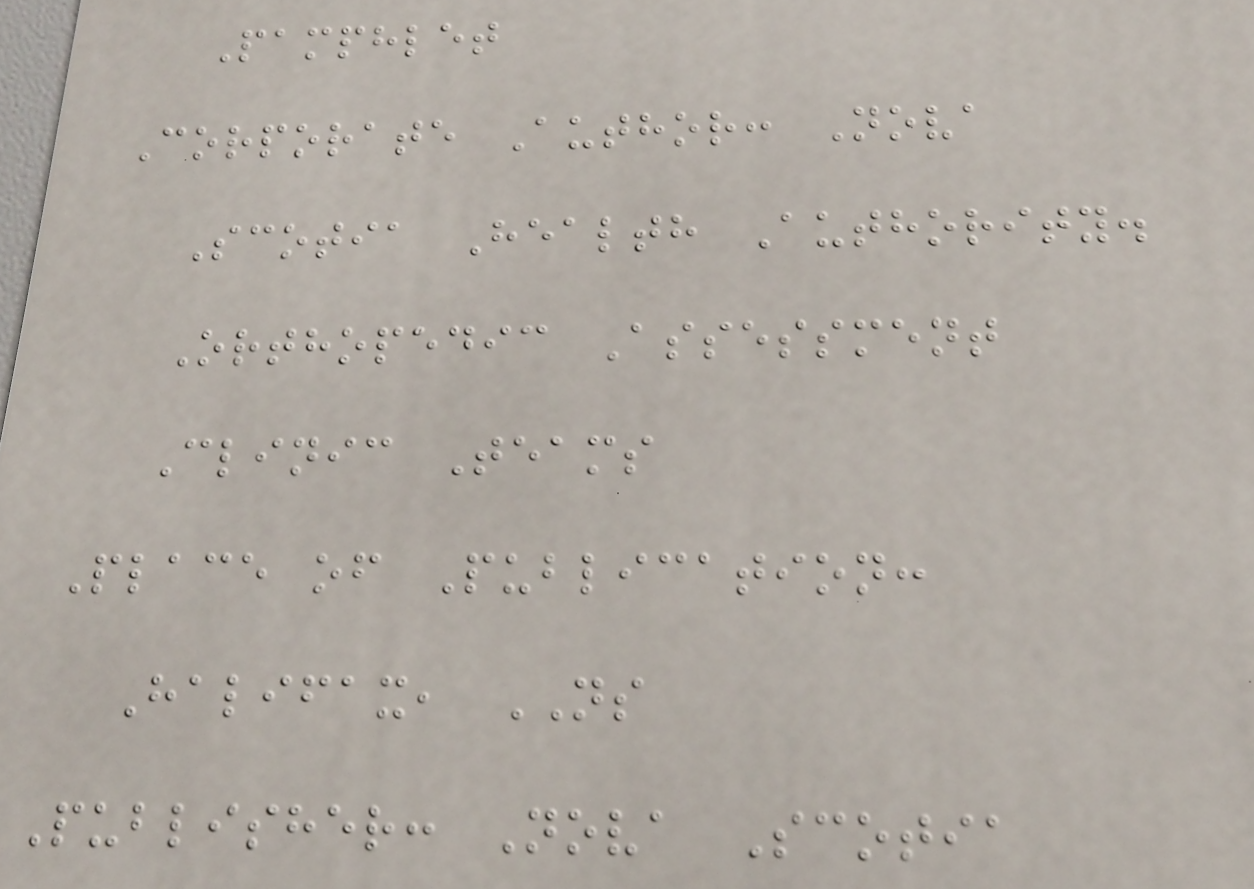Pamphlet
Corporate Author: Nova
Scotia Health Authority.
Orthopedic Assessment
Clinic Teams
Place of Publication:
Halifax, NS
Publisher: Nova Scotia
